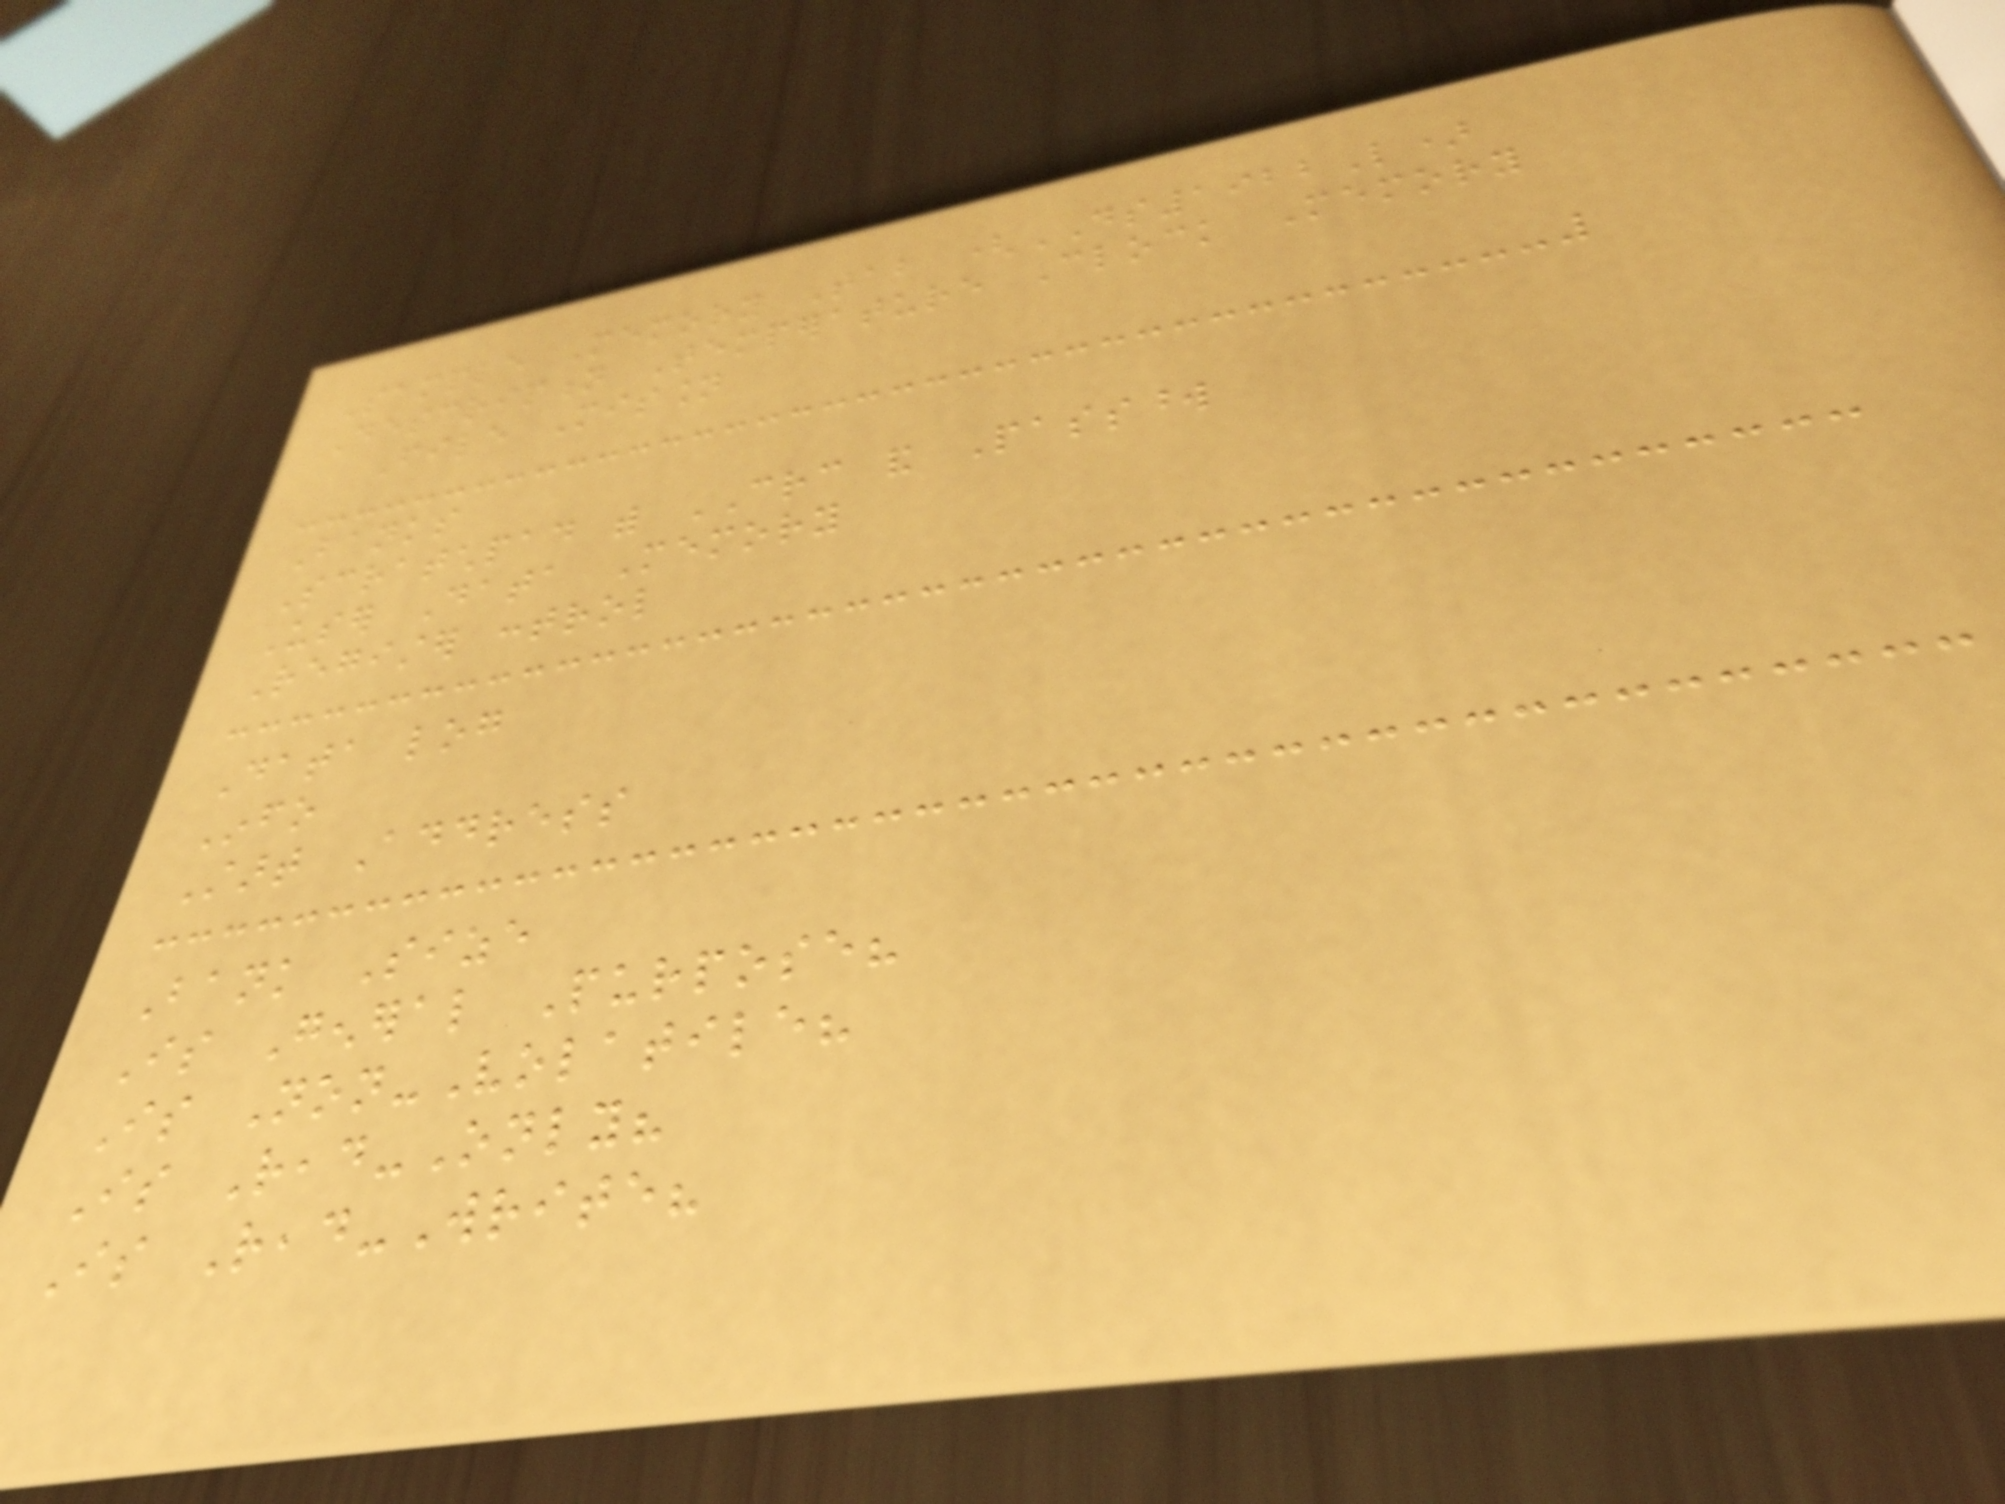Sample Memory Tab (DS1922L)
Description Temperature Clock Memory
File Mission
Banks
Scratchpad with CRC and Password
User Data Memory
Register control
Data log
Info
Start Address
Bank Size
Is General Purpose?
Is Non-Volatile?
Is Read-Only?
Is Read-Write?
